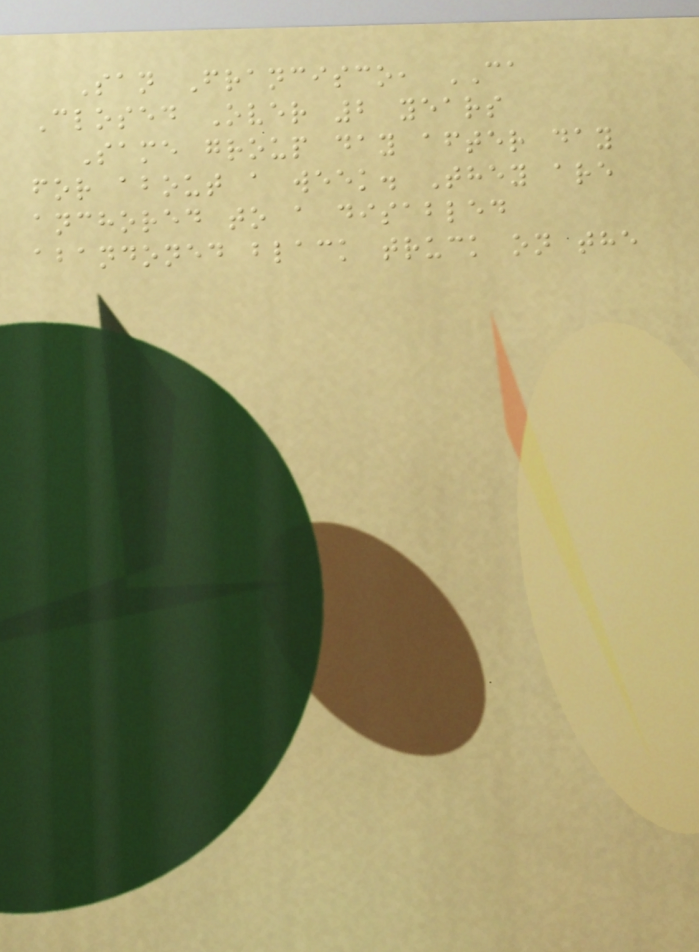San Francisco, CA
Closed Over 2 years
Same group day after day
for about a week. They are
anchored to a disabled
abandoned black truck on the
